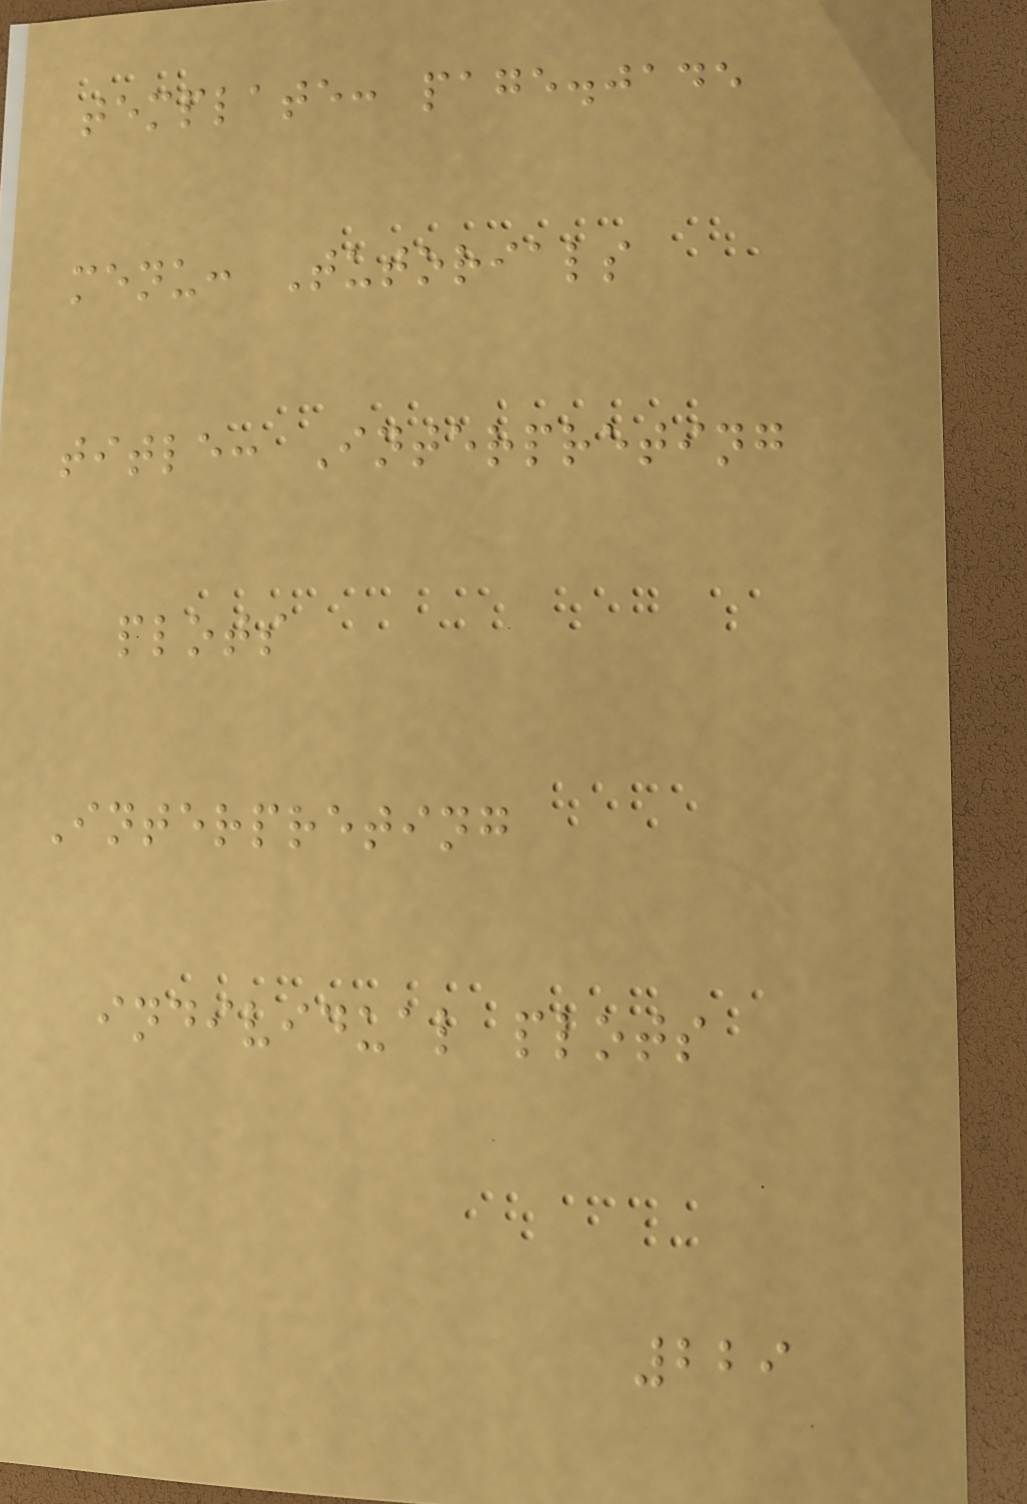template: page.jade
menu: Tutorials
title: Interpreting
plots
Interpreting
individual plots
229
